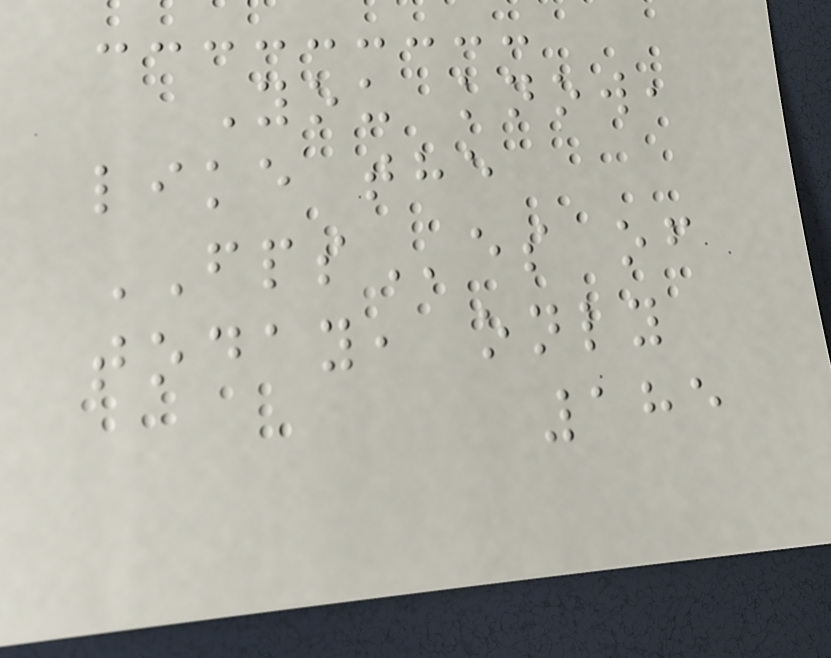You know,
like the
FPSes of
today, only
185
